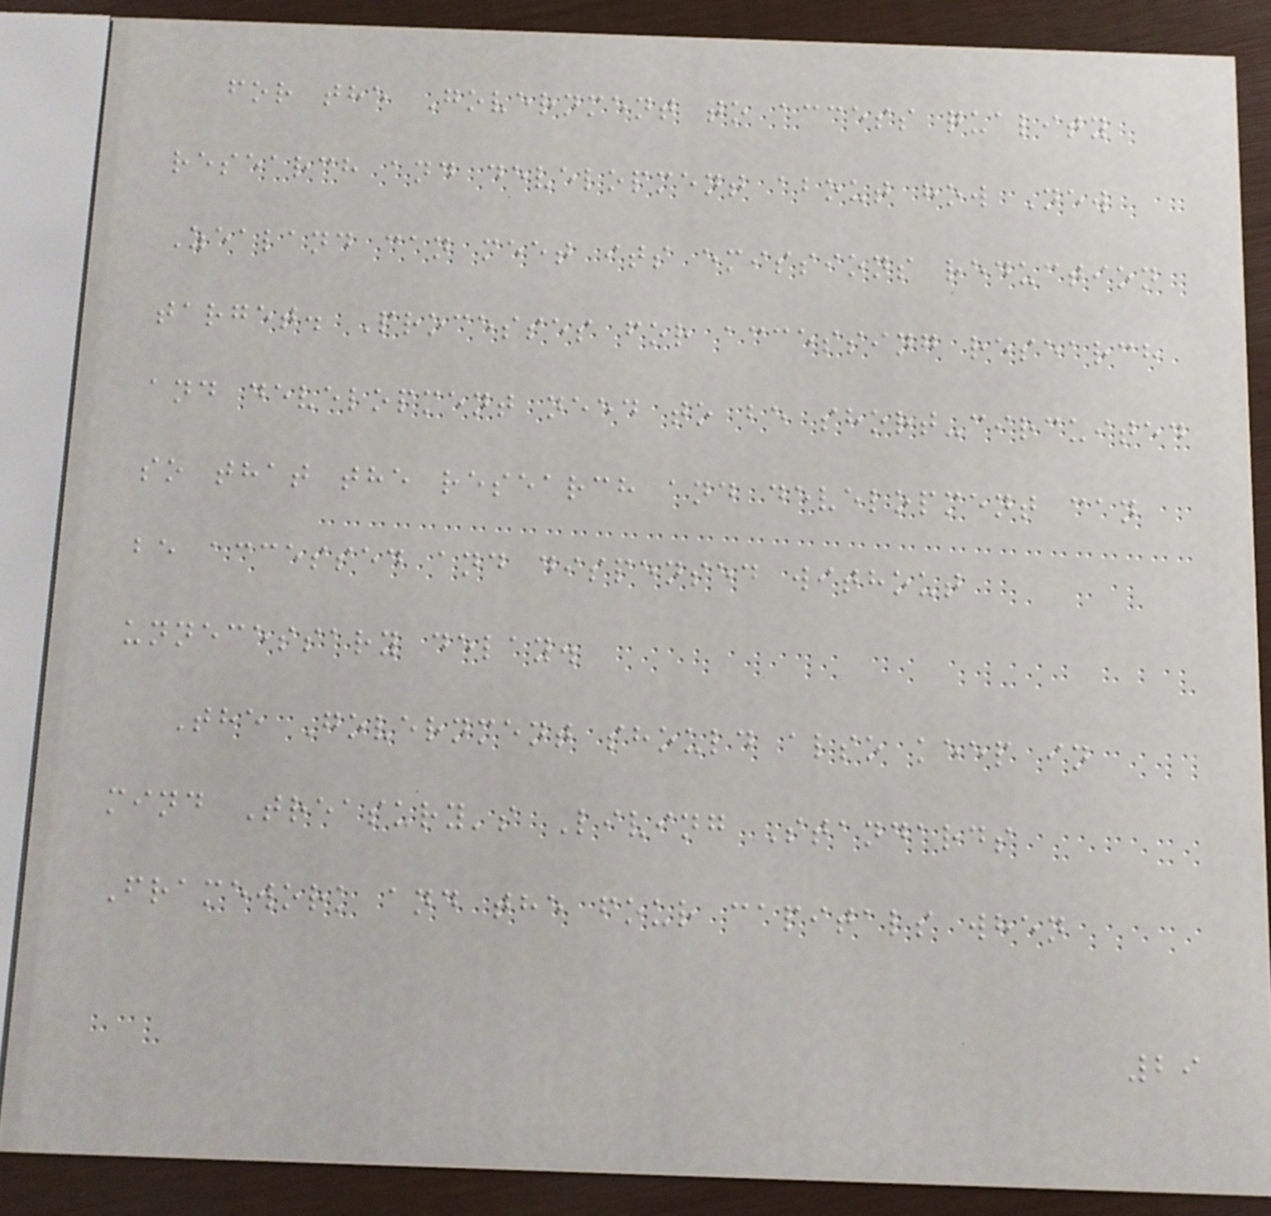for the Government to access quality
research and development about how New
Zealand can meet its emissions reduction
target. Processes for accessing research
and development need to be short-circuited
so that the research and development can
be accessed and dispensed without
unnecessary delay.
The Government should also keep in
mind Treasury's Living Standards
Framework and the four capitals when
29
